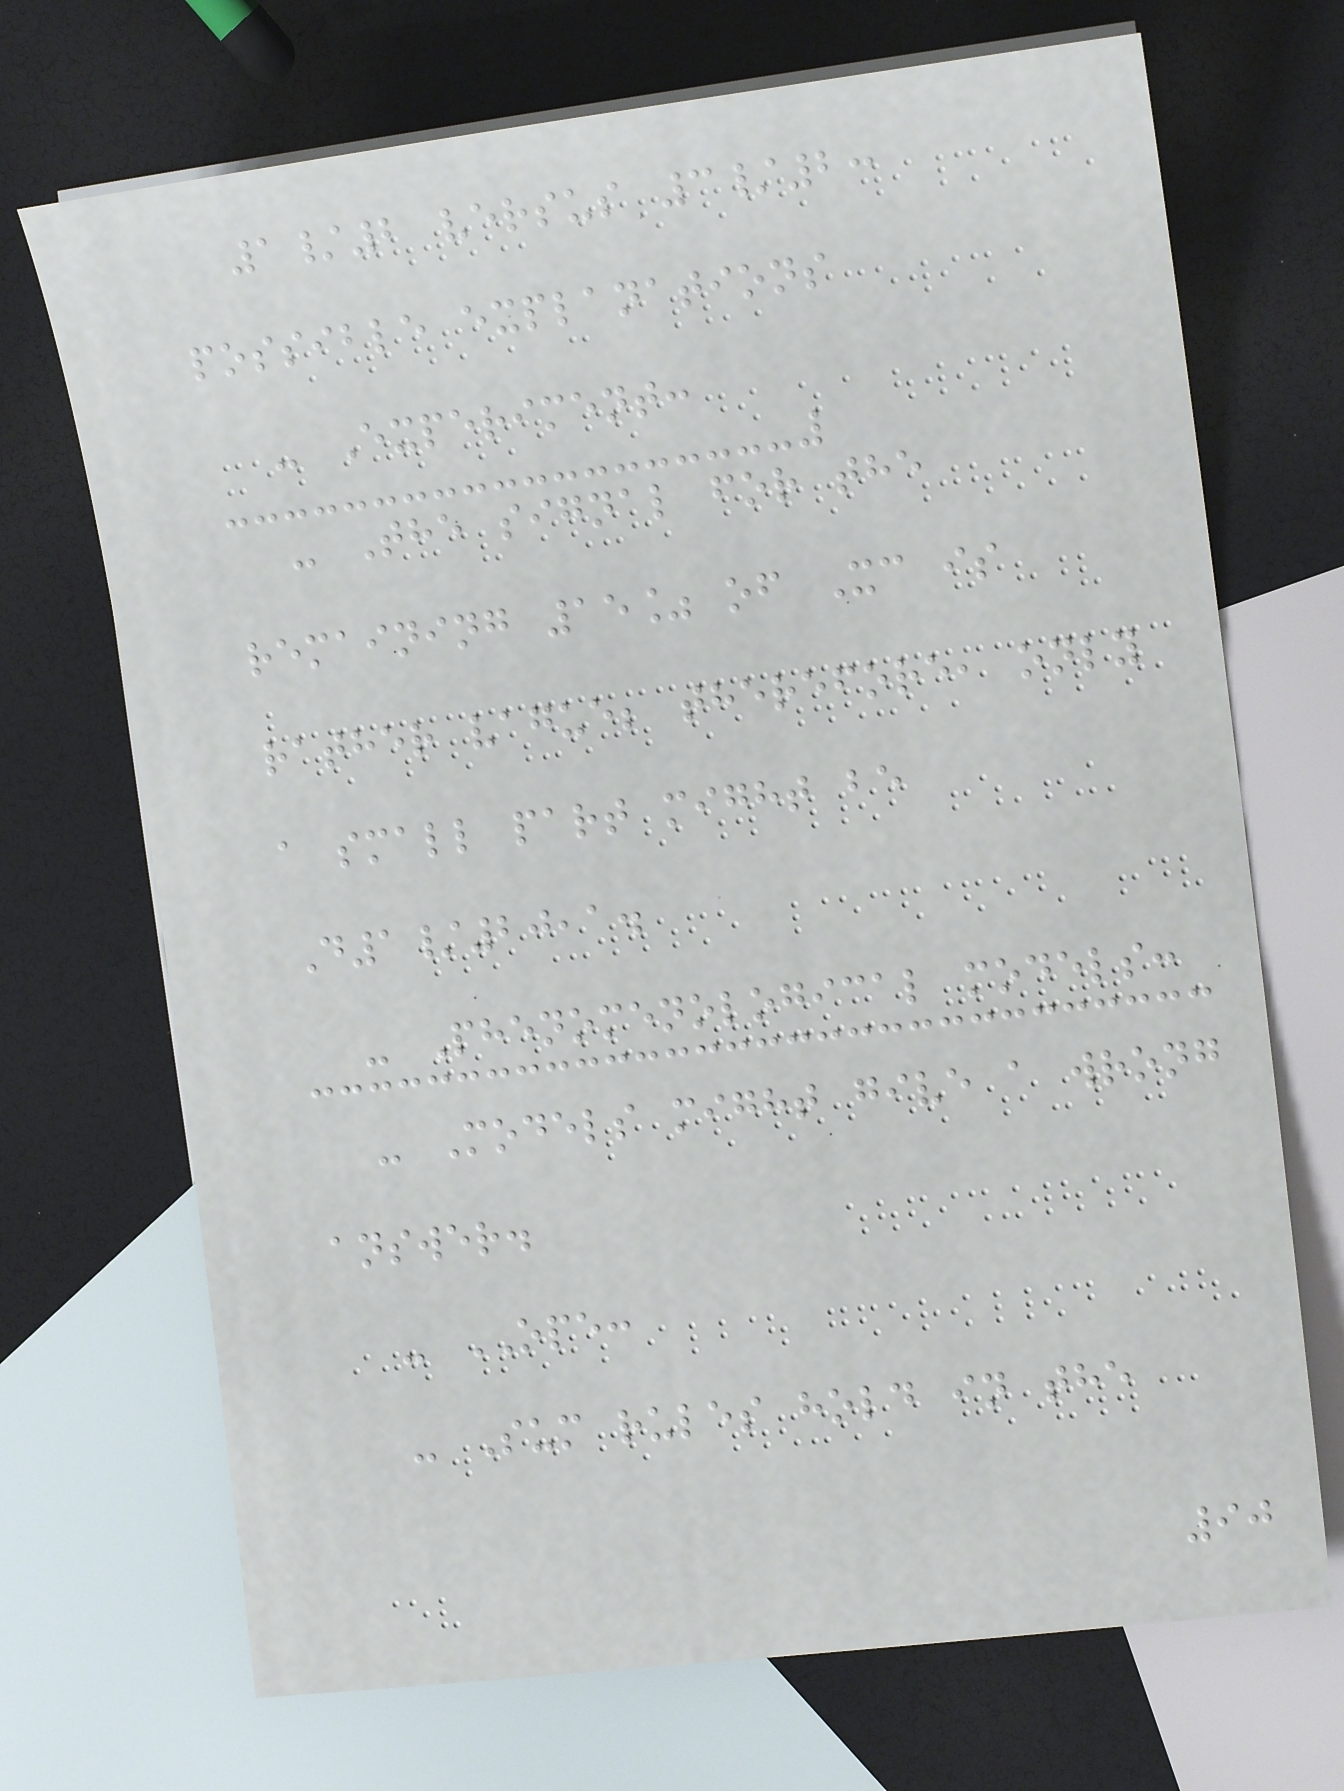1/2 versus 3/2:
possible explanations
- Experiment:
- The signal for the
remaining 15% of Xc is
rather vague; therefore, only
a small part might be
D1/20,1.
- Phenomenological models:
- Models might give a wrong
answer.
- OPE:
- Sum rules hold in the
90
